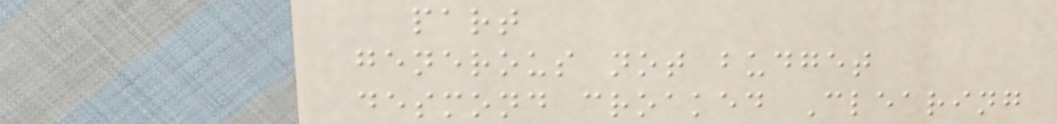part
generous not budget
desmond croaked Clearing
